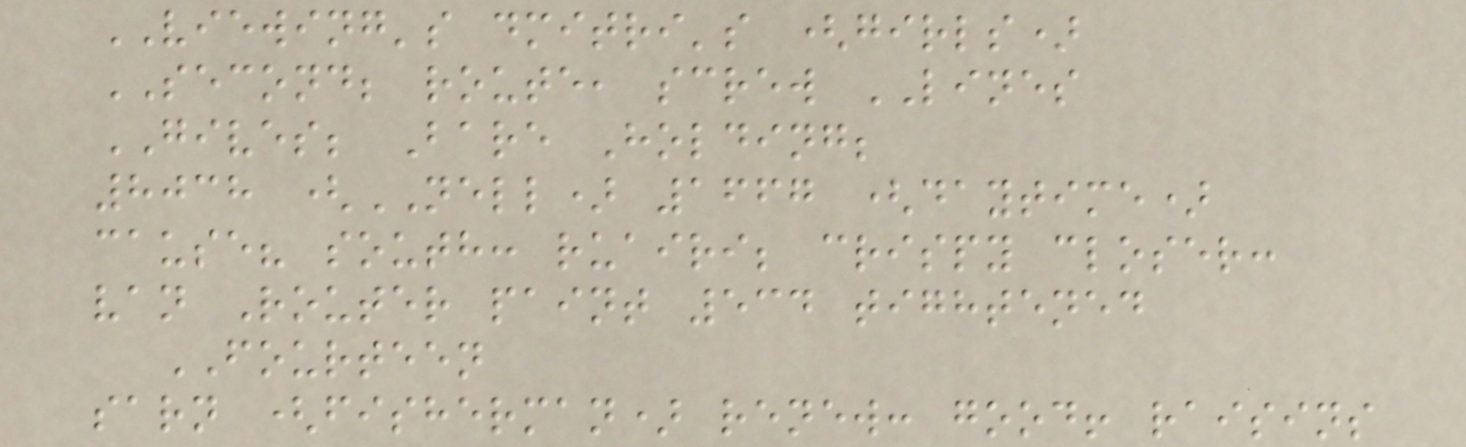VIEWING's dmitri's (girls)
SECOND; route, screw LINES
GIVES; Bare Holding;
8038 (NELL) 1667 (daytime)
cause? south: ruairi; crispy closer:
van Router paint 534 tightened
FOURTEEN
sarn (fisherman) renew: good! raisins
